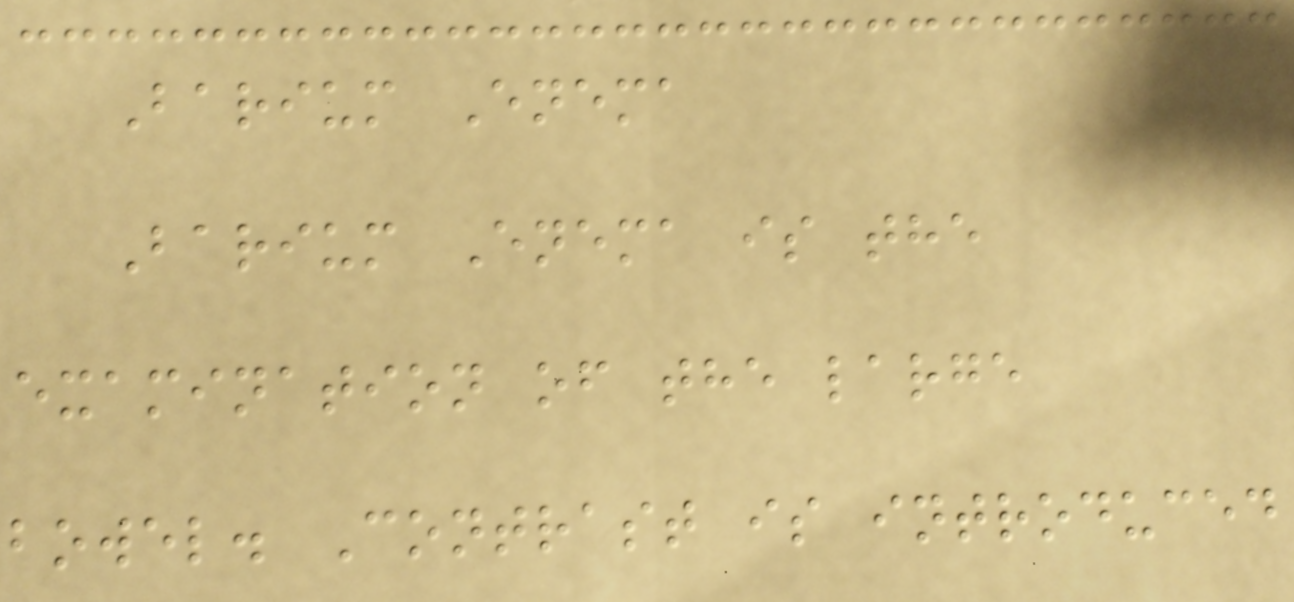Barium Enema
Barium Enema is the
examination of the large
bowel. Contrast is introduced
